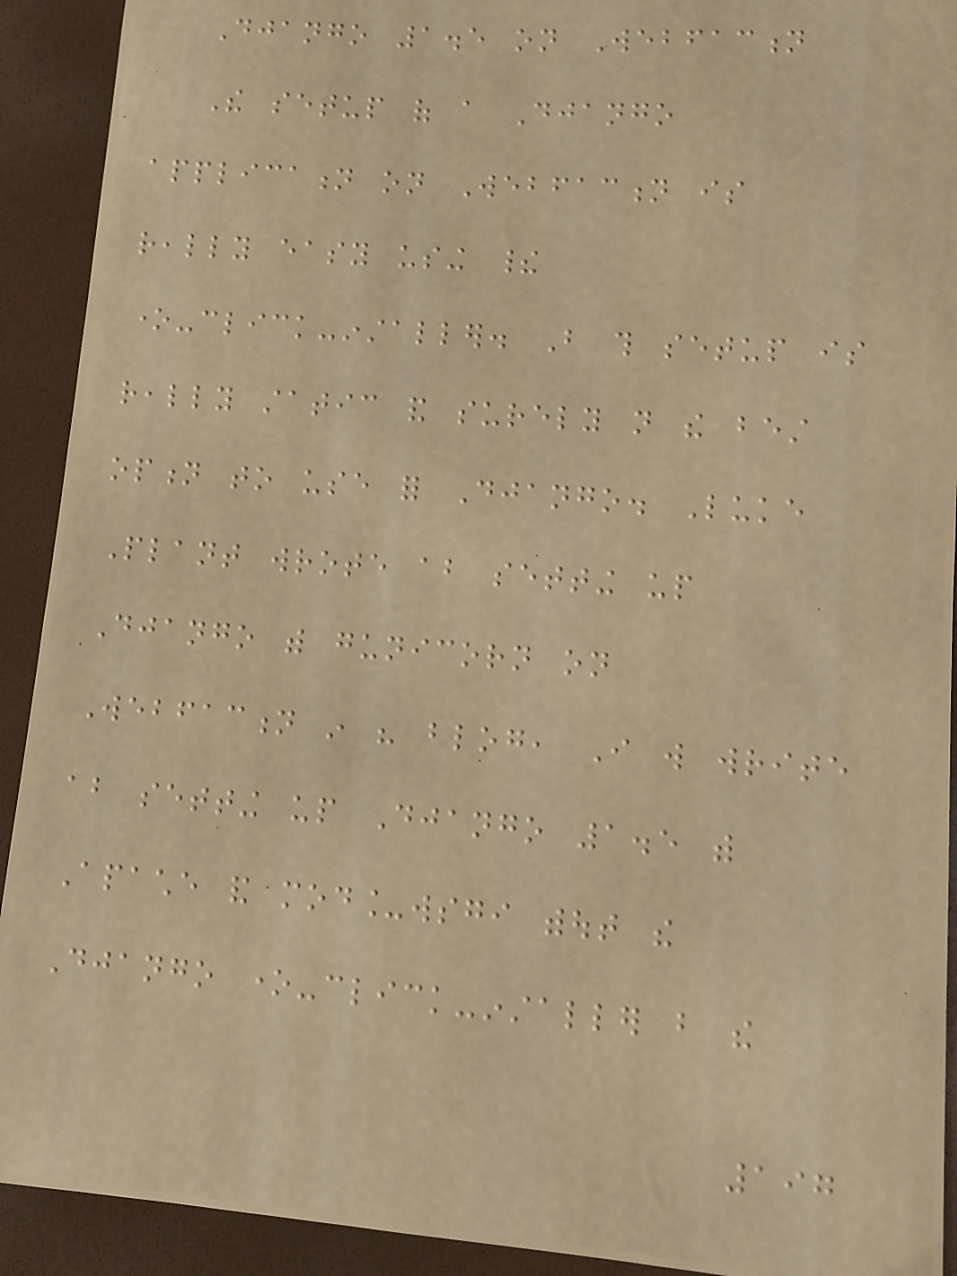Django 1.5 on Webfaction
The setup of a Django
application on Webfaction is
really easy using their
one-click-installer. But this setup is
really static and surely not the best
option to use for Django. Luke
Plant wrote about setting up
Django with gunicorn on
Webfaction in his blog, I will write
about setting up Django 1.5 with
Apache and mod_wsgi without the
Django one-click-installer but the
197
